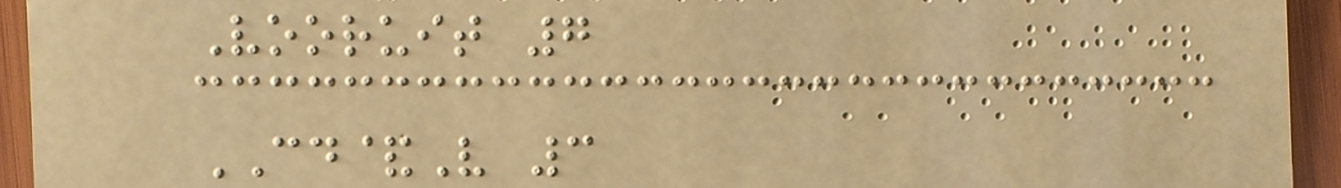Vooruit 7
CD&V 3
